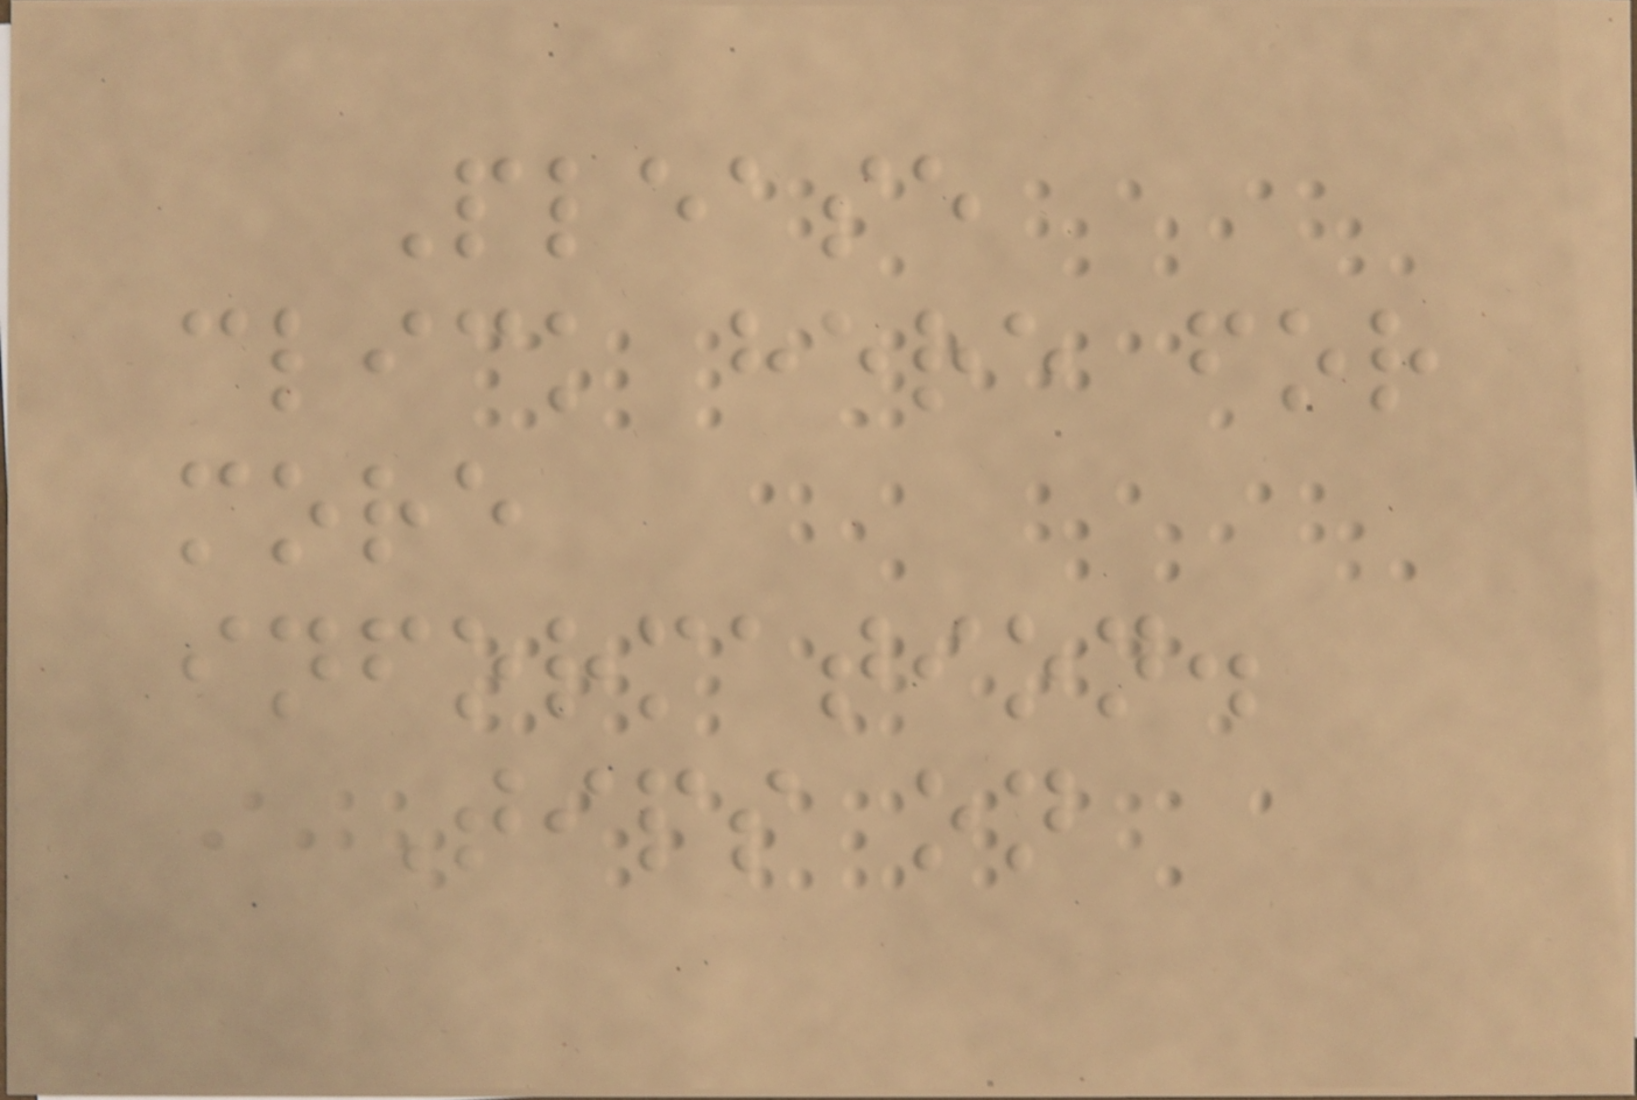Please
click here for
more
information.
Tips on
